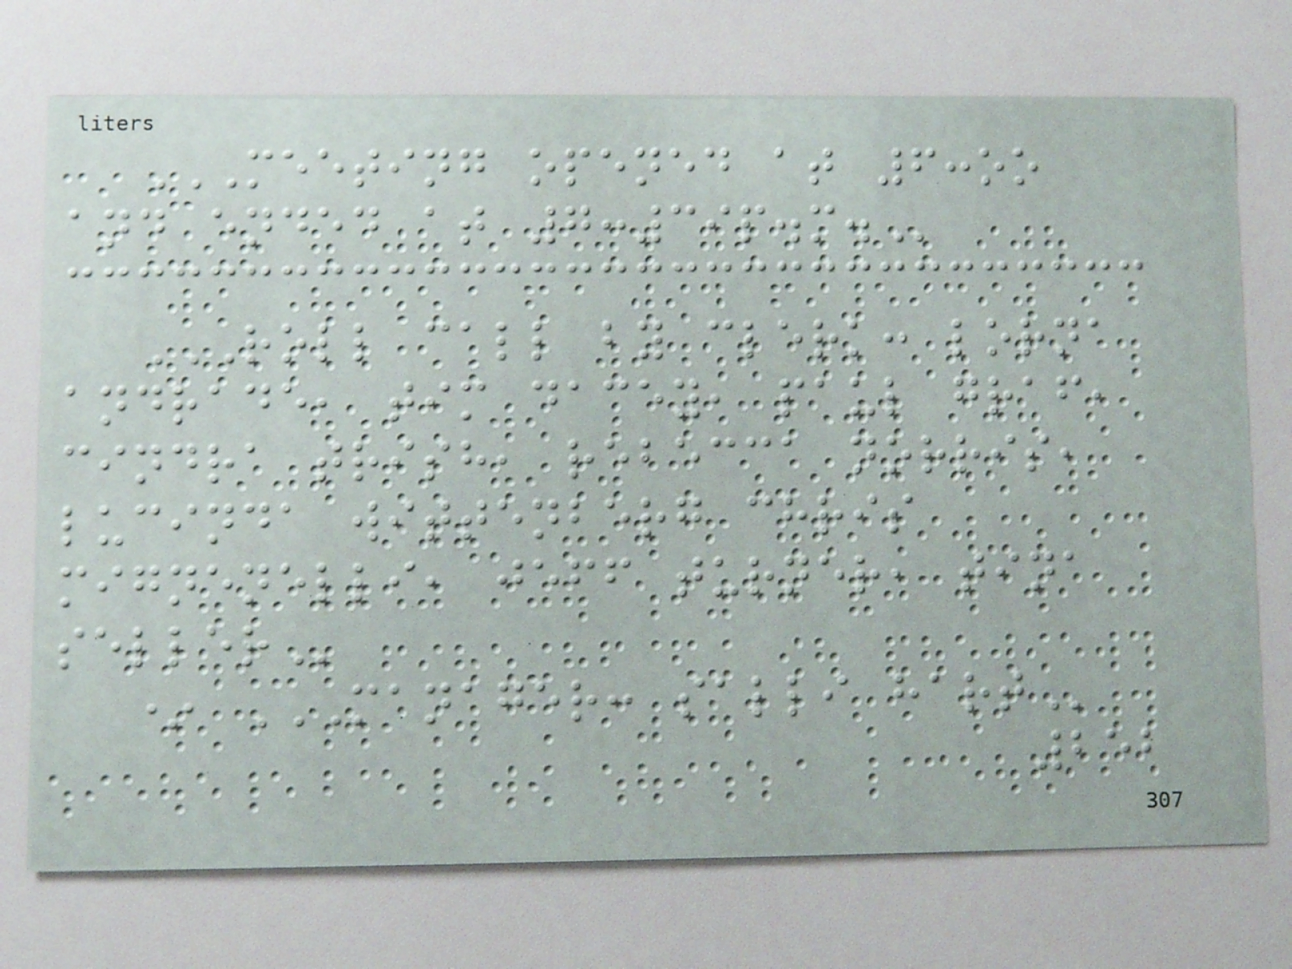MEETING OPENED AT 6:OO
AND ENDED AT 7:39P.M.
ROLL CALL BY CLERK: LORNA
ANDRADE, TIM DACEY, PAUL GRAF,
CINDRA TRISH, REBECCA NORRIS,
LUCINDA WITTENBERG CHRIS
MIGNENELLI, JEFF TURNER, TINA
SELLER
* MANAGER: SALLI HART
252
